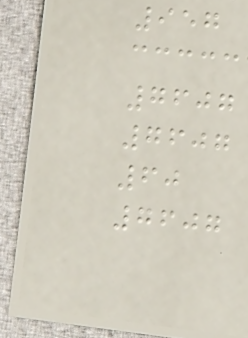957
7607
7607
60
7607
